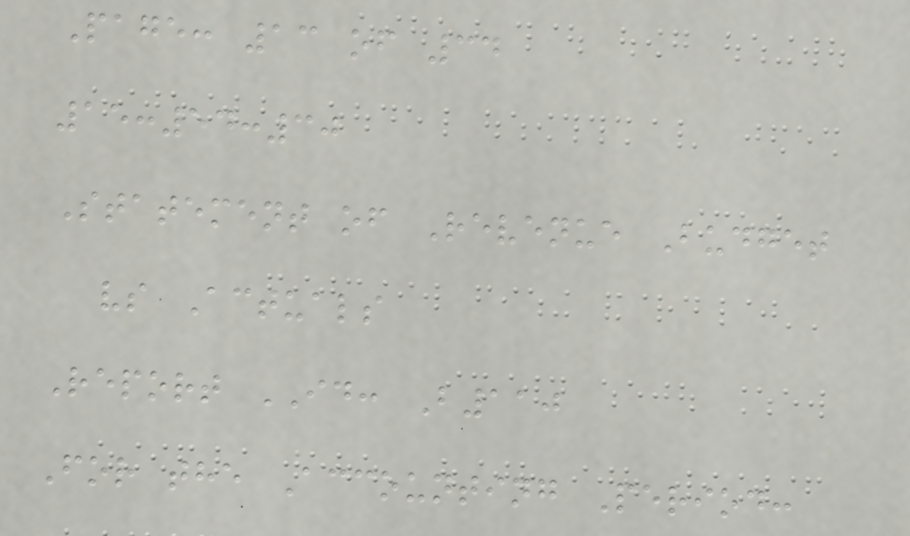Page: 13 of 34
15:54:30
Statement of Revenue Budget
vs Actuals
Report ID: B110
For the Accounting Period:
